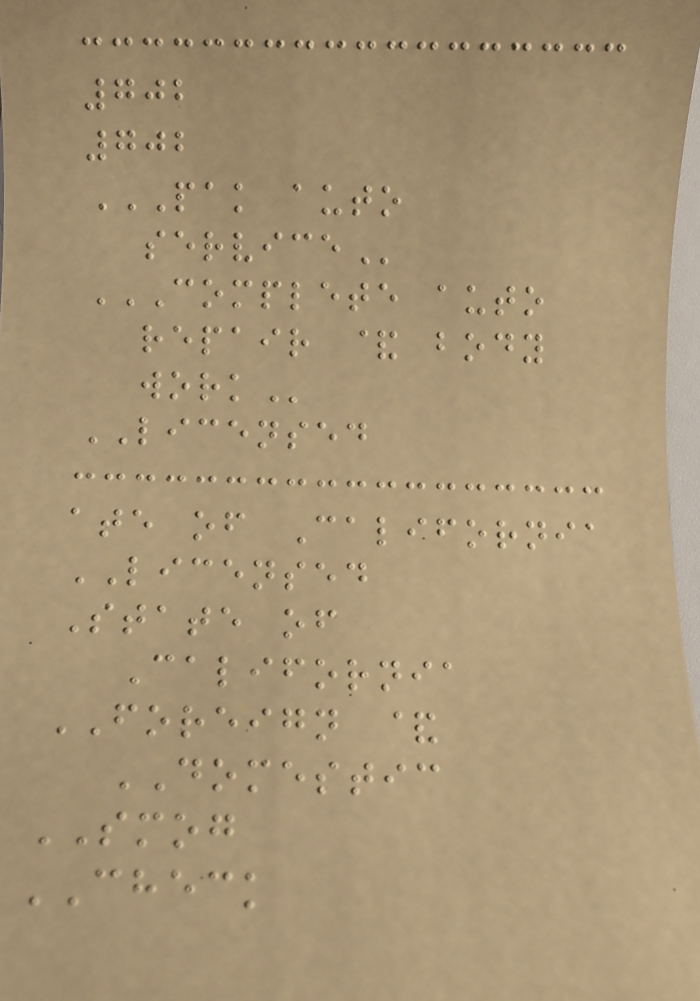702
702
PAK AUTO
SERVICE
COMPLETE AUTO
REPAIR & BODY
WORK
LICENSED
ate of California
LICENSED
State of
California
FOREIGN &
DOMESTIC
SMOG
CHECK
